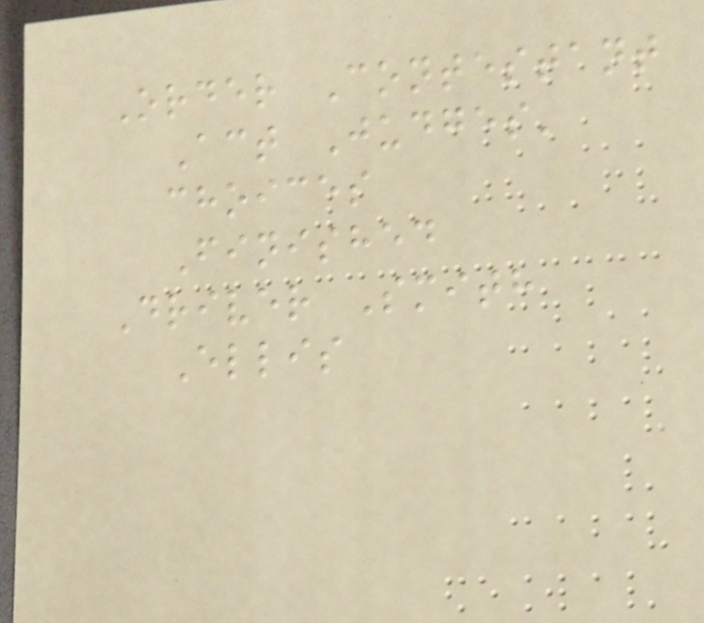Order Contestant
Act Judges'
choices
Finished
Driver Smith
Ellis
